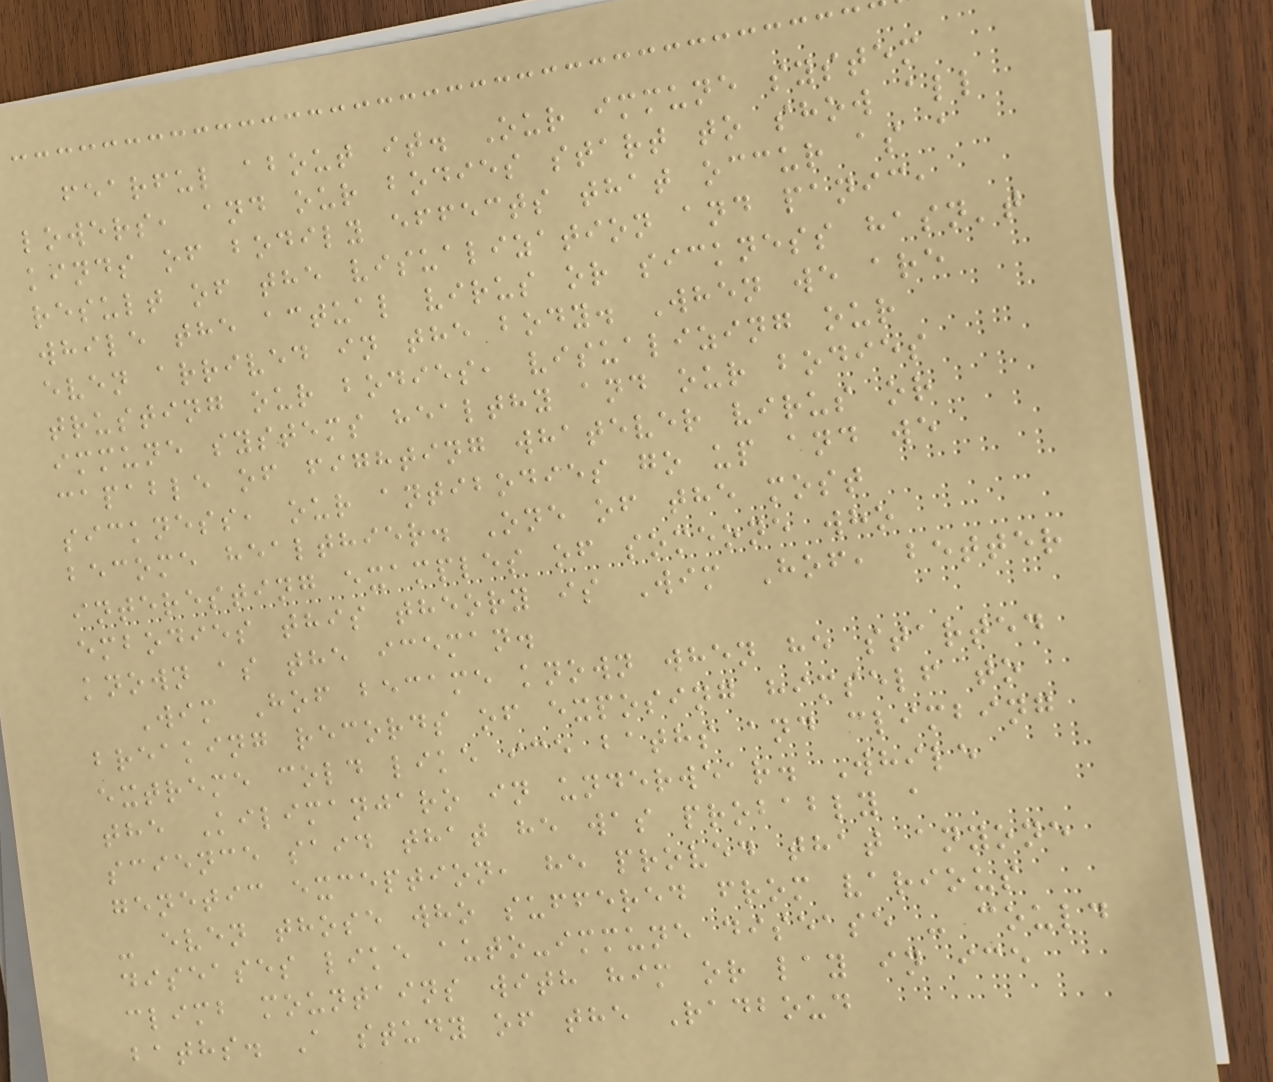fearful about it. Our immune system
lowers, and our bodies start to show all
kinds of bodily effects that occur as a
result of the visualization and panic,
while the actual virus or sickness hasn't
even arrived in the body. When we are
trusting our bodies, visualizing our
immune systems healthy and our bodies
capable of fighting whatever virus or
sickness, our antibodies go up and we
become healthier. One of the most
interesting examples of someone who
embodies this theory is Wim Hof, better
known as the iceman.
Wim Hof became known when he started
breaking records of exposing himself to
extreme cold like ice baths and climbing
the Kilimanjaro in underwear. While
science said that he was probably a
genetic exception, he proved that anyone
- even those who suffered from various
diseases like auto-immune disease - could
climb mountains with him or lay in ice
baths. A study of the Radboud
